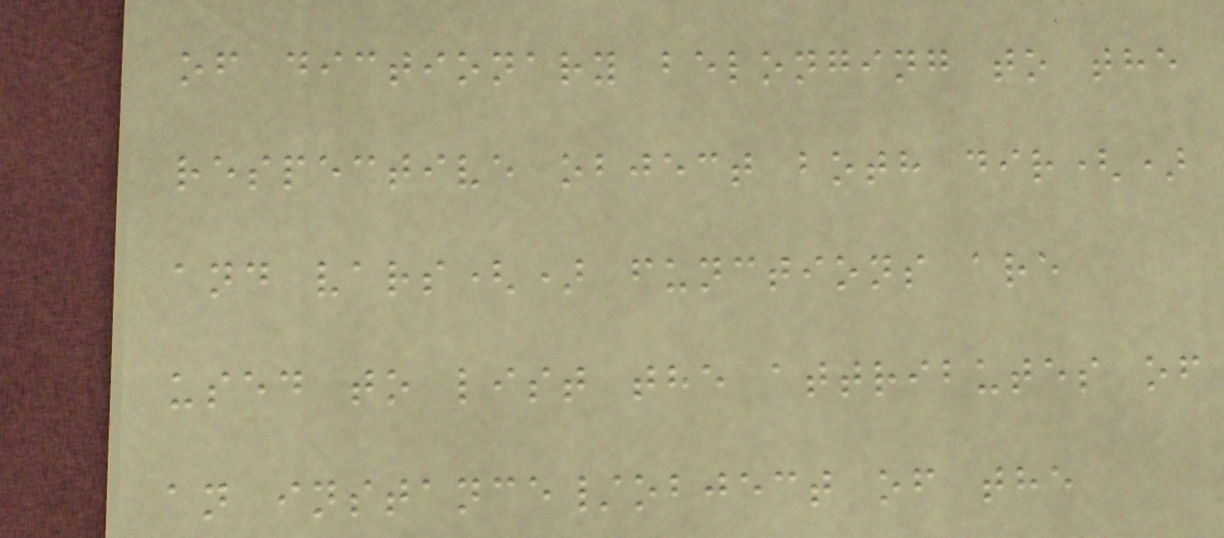of dictionary belonging to the
respective object both dir()
and vars() functions are
used to list the attributes of
an instance/object of the
